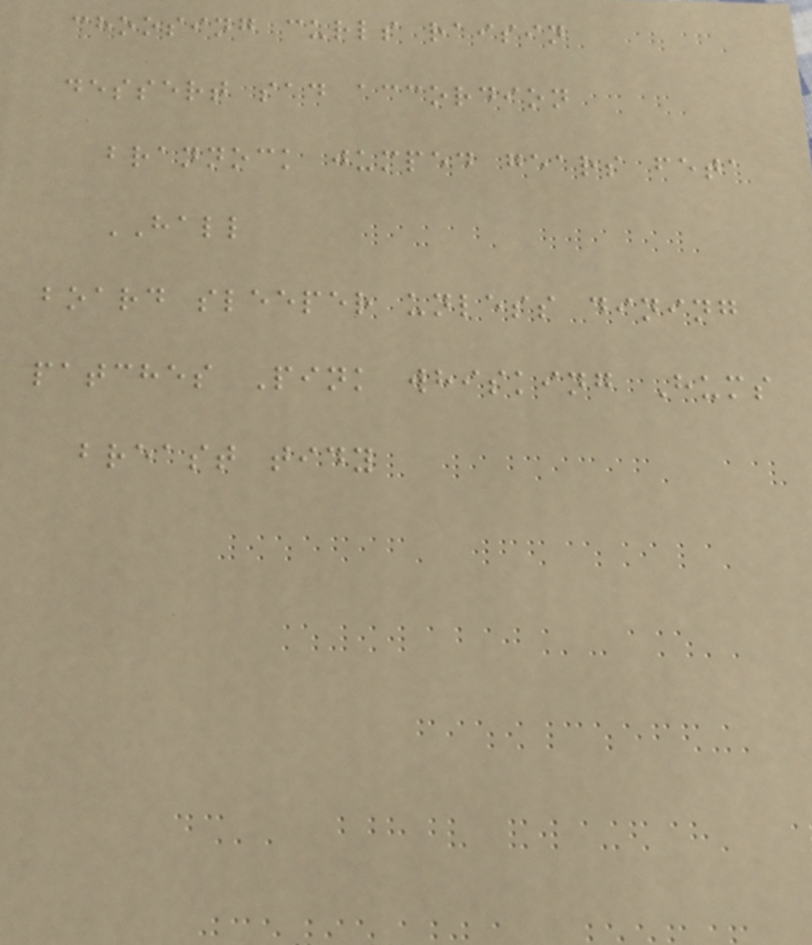choosing curls raisin
dessert sad accordion
brannock jumped gears feta
HALL
board sleeper unless dining
patches Pink whisking Hums
breast tidy
